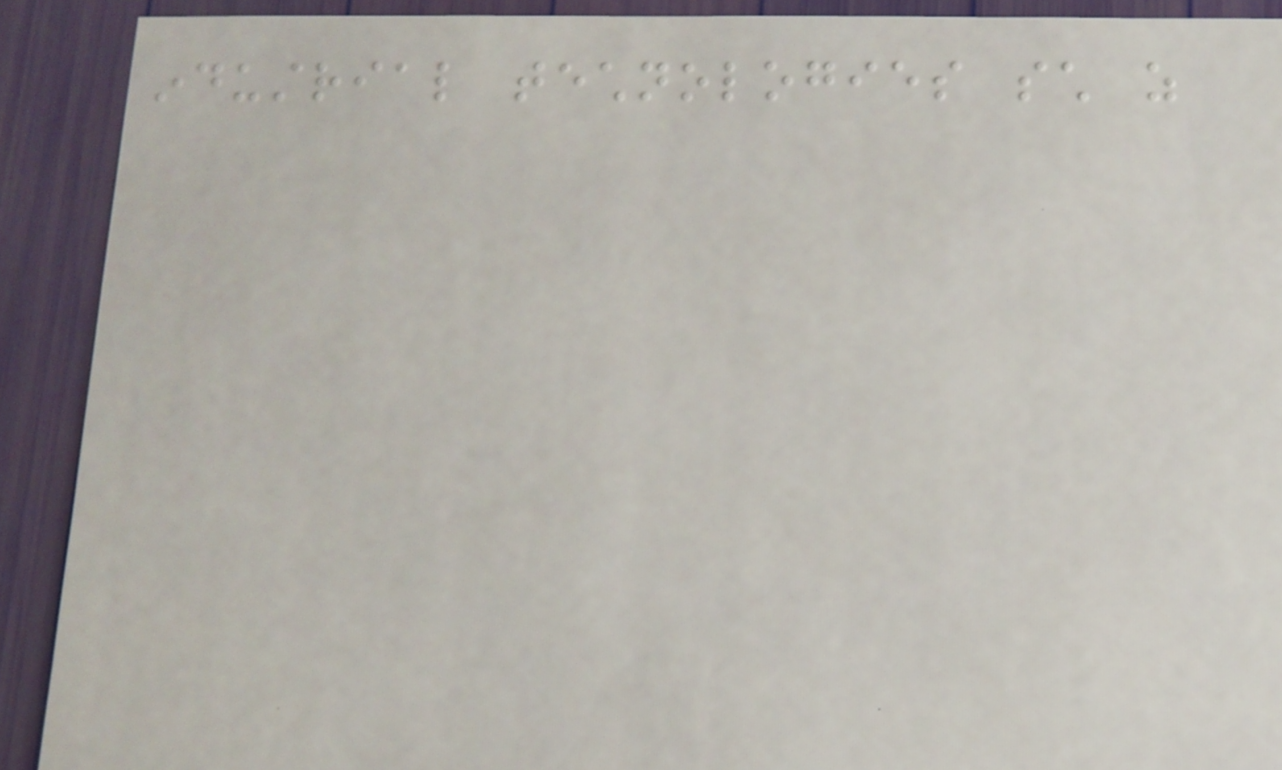industrial technologies such as
